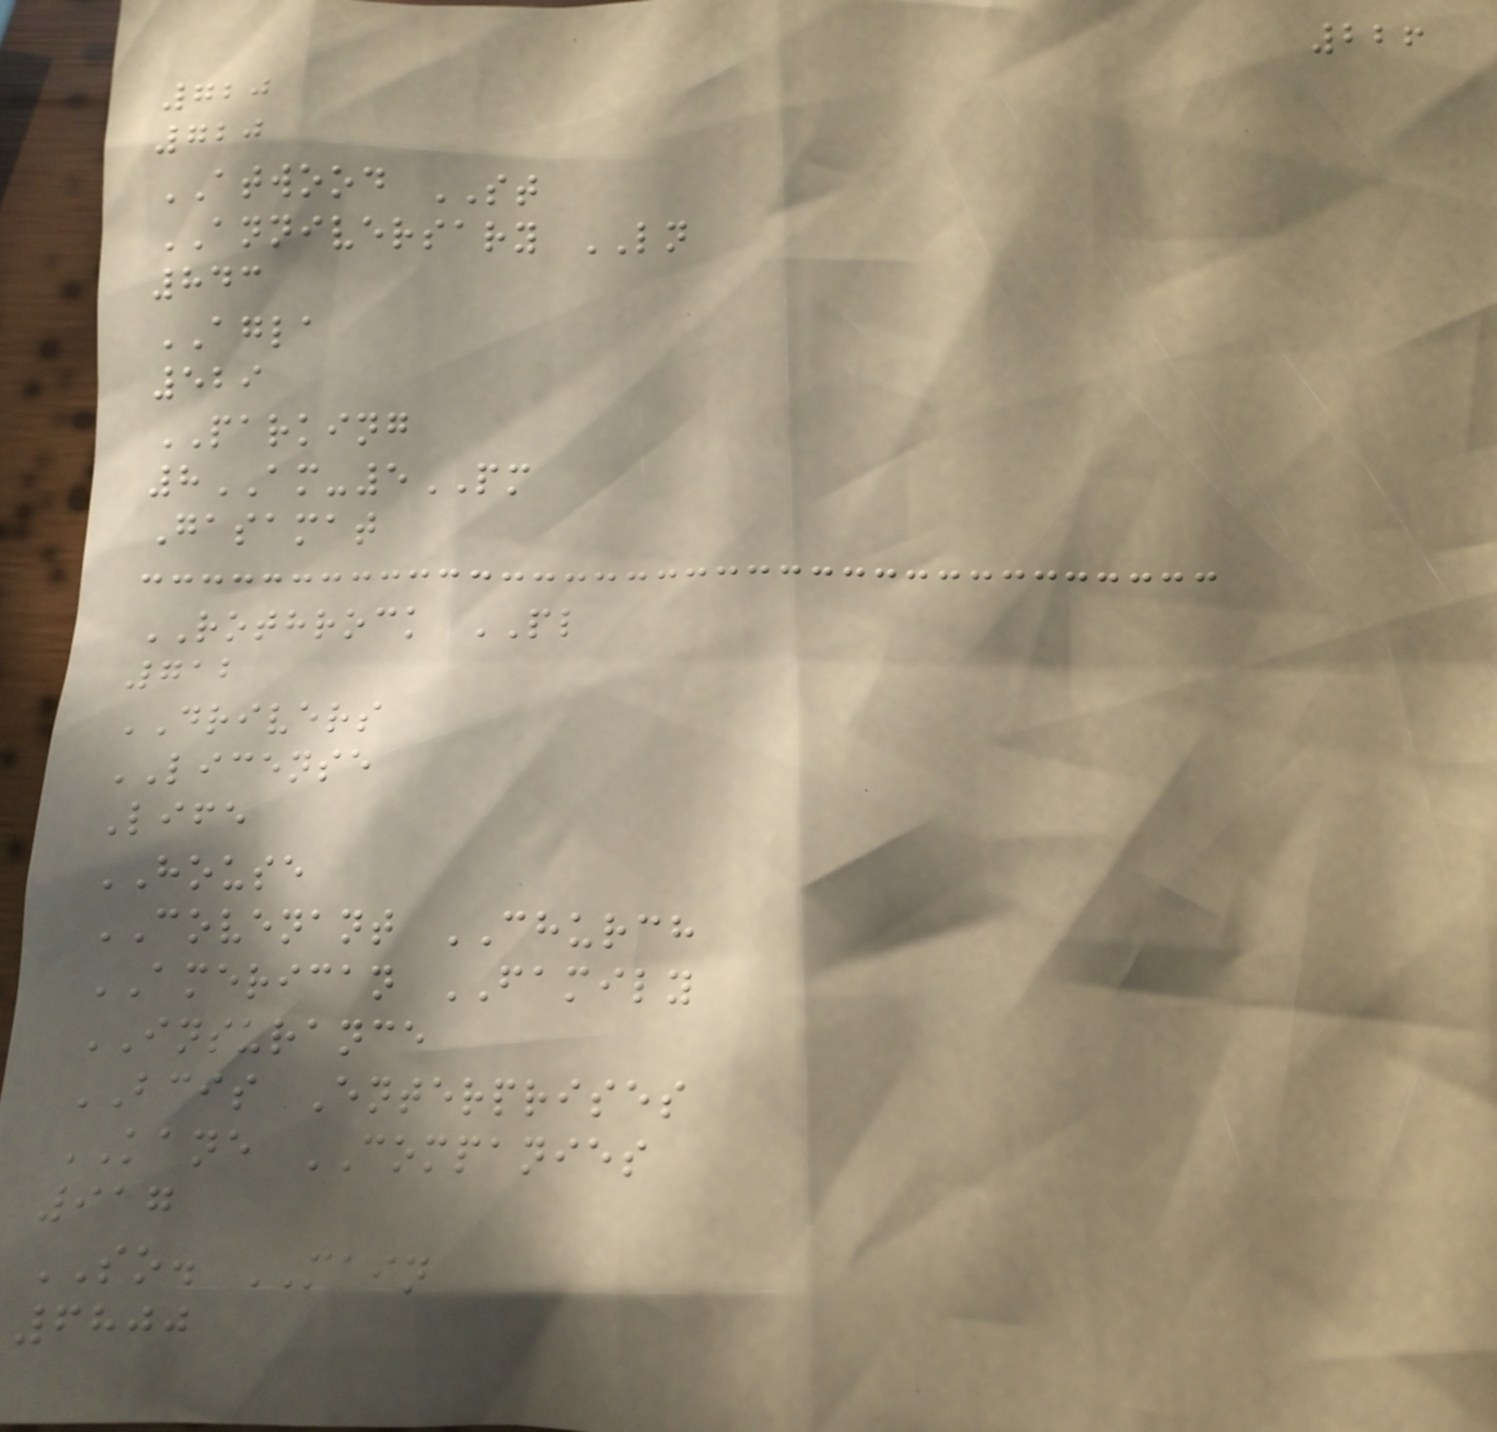226
720
720
ATWOOD ST
ANNIVERSARY LN
843
AGLA
529
PARKING
8AM-5PM
Gasamat
ROTHROCK PL
712
DRIVERS
LICENSE
Life
HOUSE
COVENANT CHURCH
AMERICAN FAMILY
INSURANCE
BCIS Enterprises
KANE COMPANIES
917
SO. MAIN
6800
